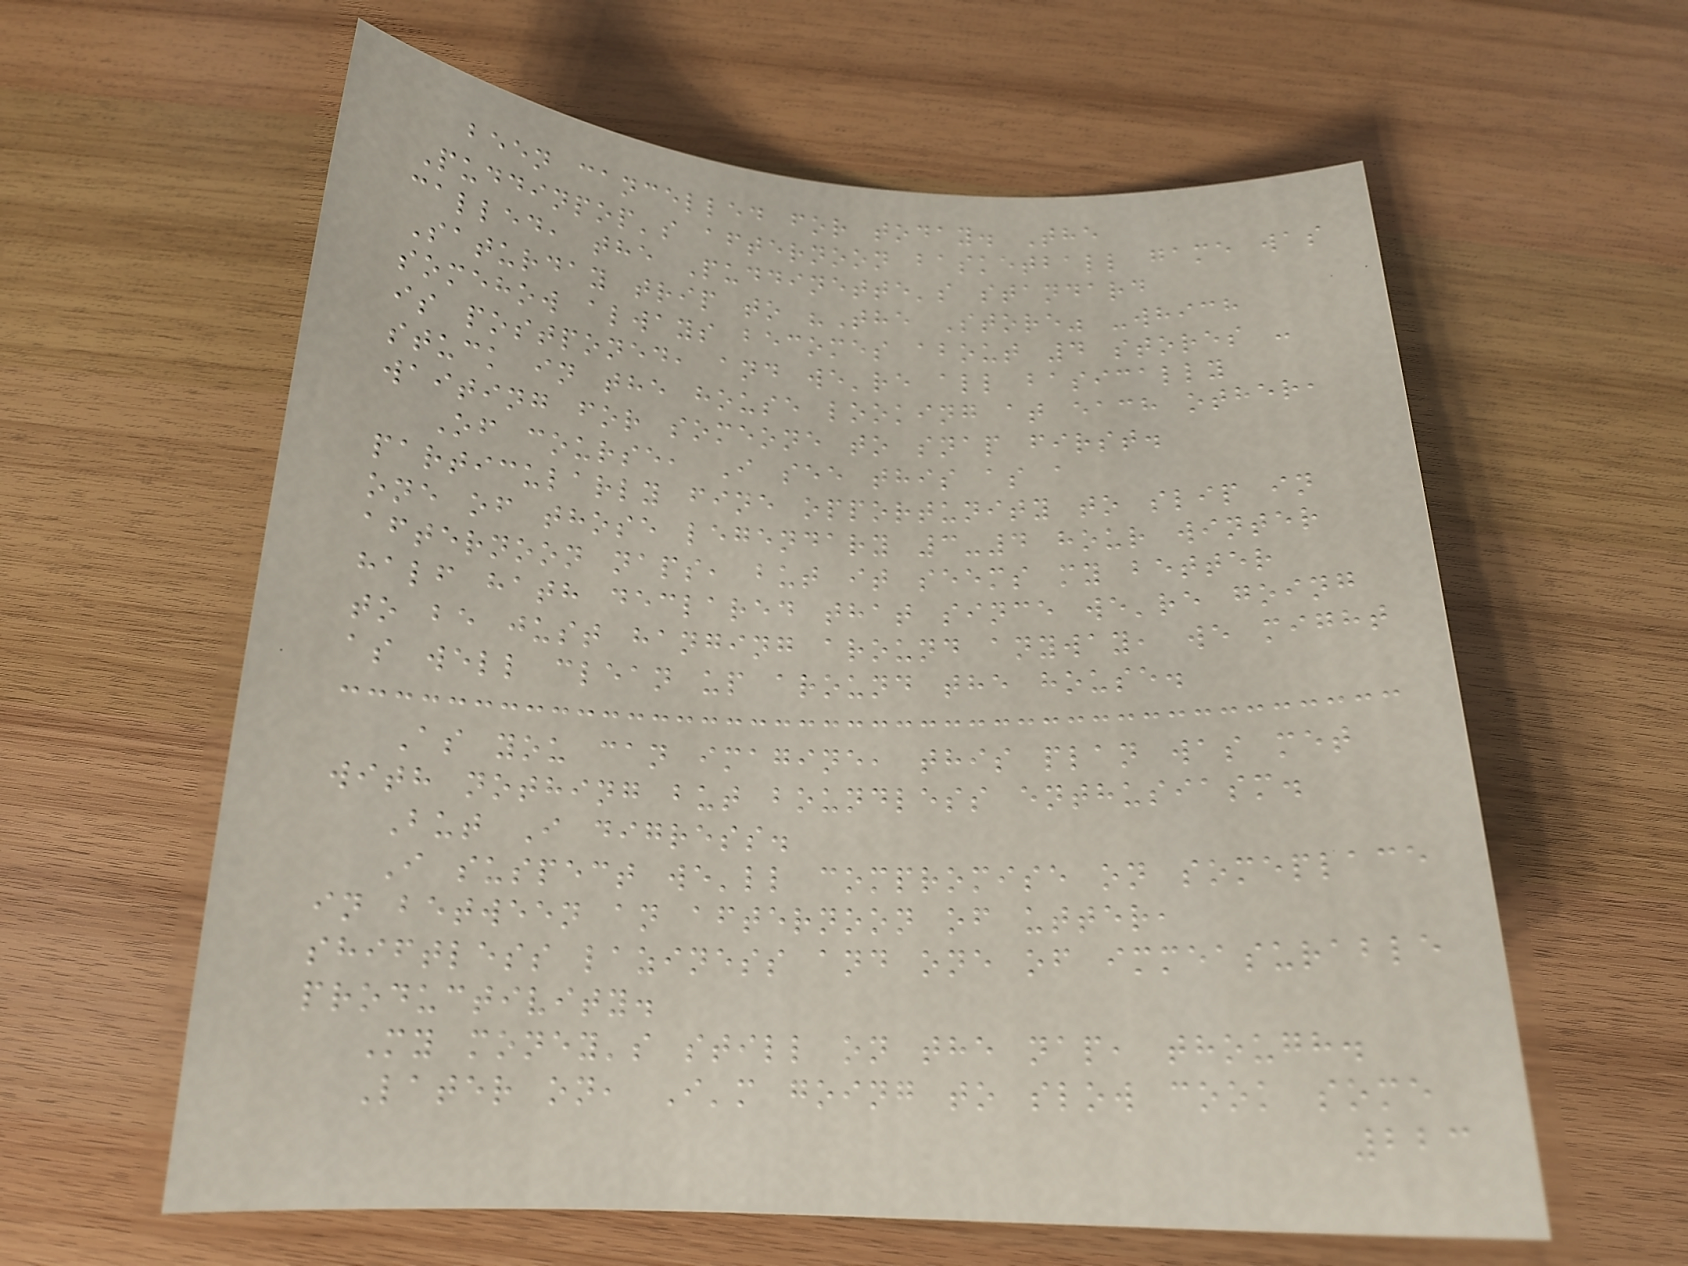been cancelled for today. The
Puddinpop's afternoon basketball game was
called, the Puddinette's standard
Saturday trip to "The Store" -which
somehow always becomes about 4 stores -
is postponed, and we're all basically
stuck in the house looking at each other,
waiting for someone to snap first.
Of course, I see this as a
particularly fine opportunity to slip in
one of those legendary 3-4 hour winter
afternoon naps, but it seems my better
half hath declared that since we're going
to be just hanging around anyway, we might
as well clean up around the house.
As you can imagine, this plan was met
with nothing but boundless enthusiasm.
But I digress.
I suspect we'll compromise on someplace
in between an afternoon of utter,
shiftless laziness and one of immeasurable
productivity.
My money's still on the nap, though.
Later on, I'm going to slow cook some
223
